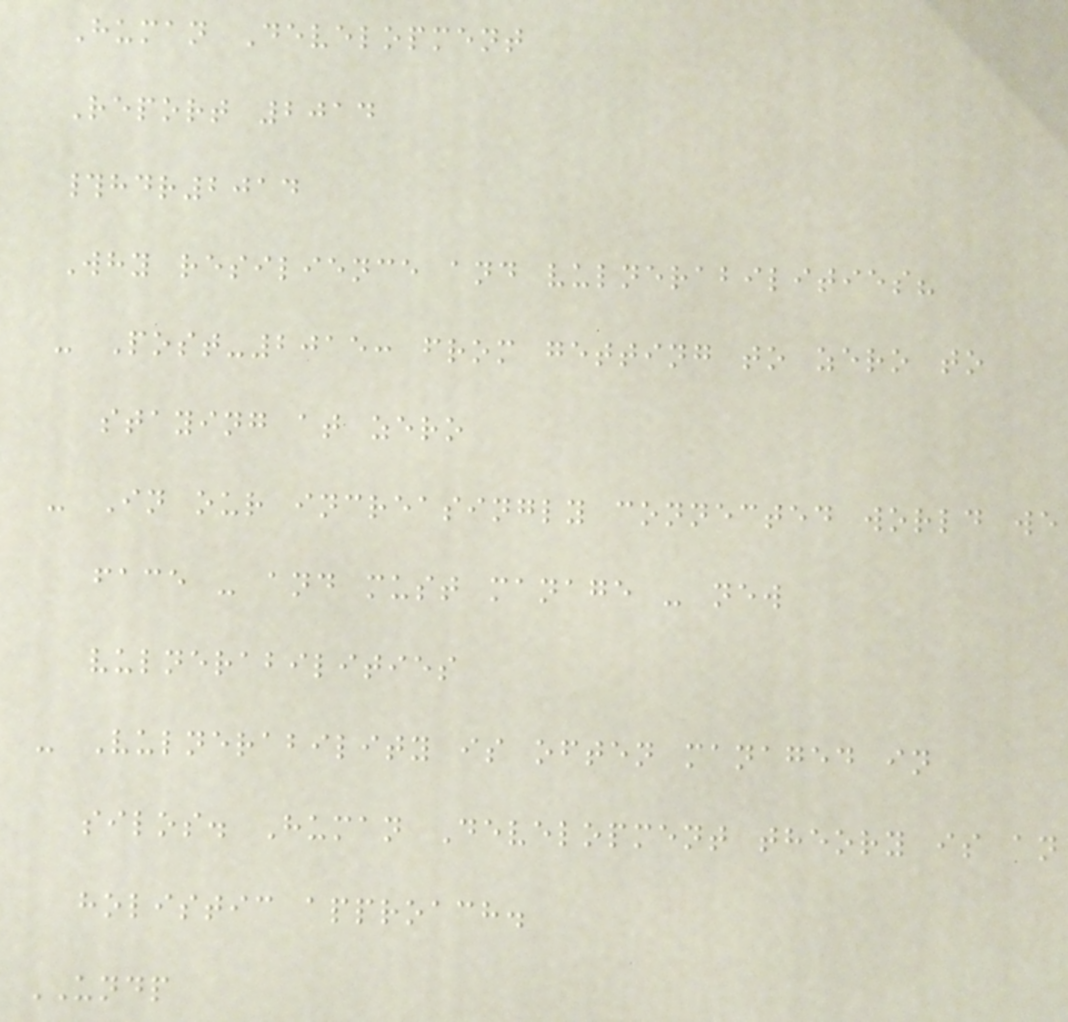Human Development
Report 2014
#hdr2014
Why resilience and vulnerabilities?
- Post-2015: from getting to zero to
staying at zero
- In our increasingly connected world we
face - and must manage - new
vulnerabilities
- Vulnerability is often managed in
silos. Human Development theory is an
holistic approach.
UNDP
